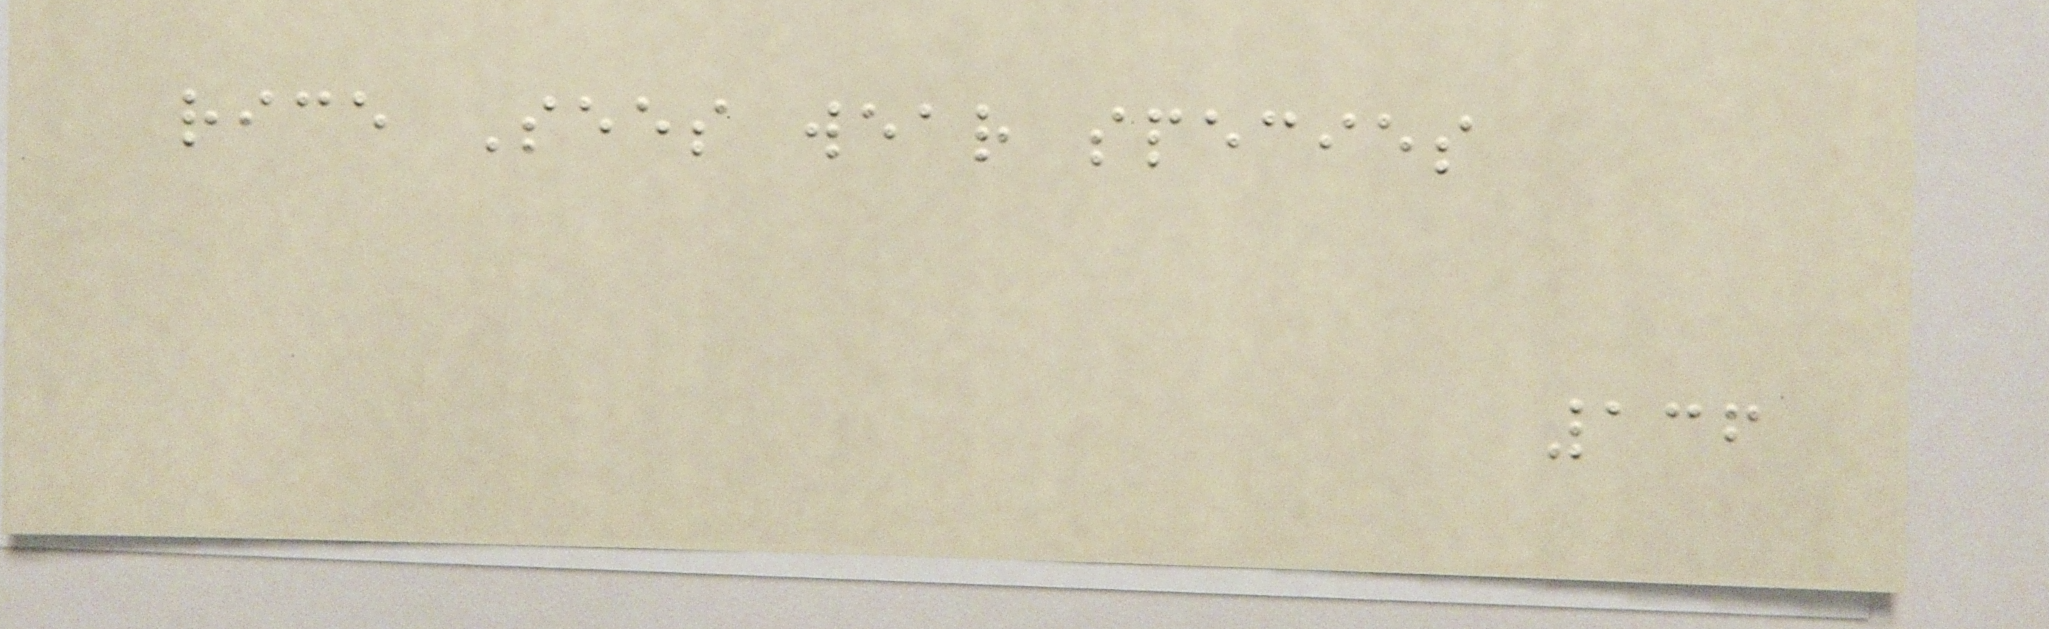rice Sees wear species
136
